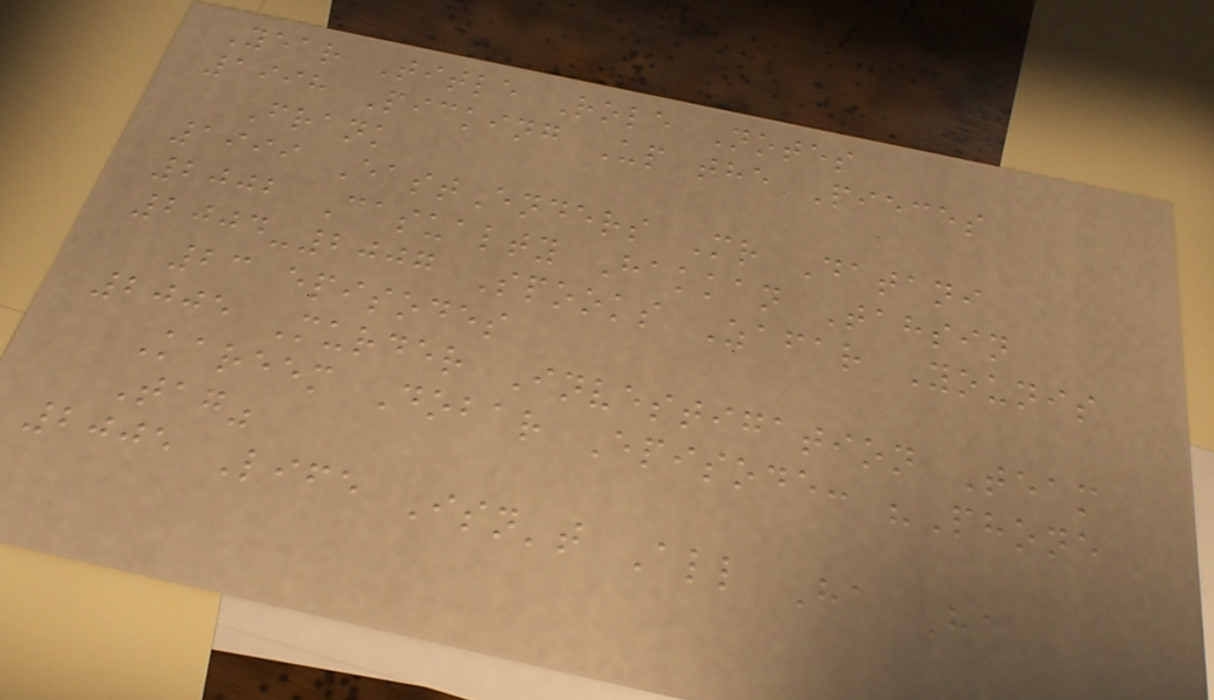Year Title Role Notes
1998 Picking Up the Pieces
Frank
1999 EastEnders Mr Datani
2002 Casualty Hakkan Tahsin
2004-2007 Spooks Zafar Younis
23 episodes
2005 Murder Investigation Team
Kareem Dobar Episode: "Phone
Tag"
2005 Life Isn't All Ha Ha
